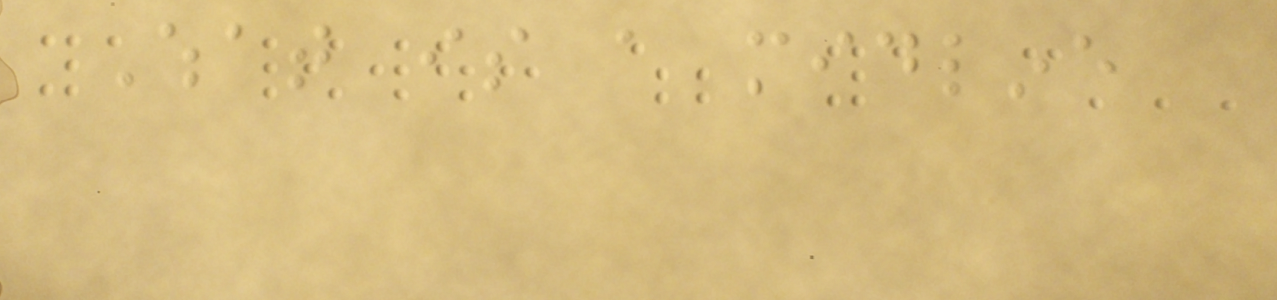What is a midline
